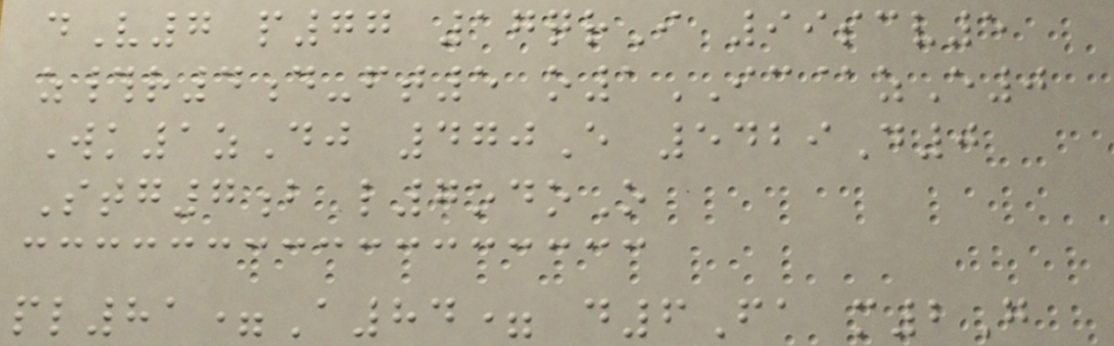dV7 p77 17qrI 99scv5
z#r4d-ft5 o1IC@zE0
Wk1zDj 470E 5429D0
Stg7b l7odoO
pl81=A84= d6Fa m2G
